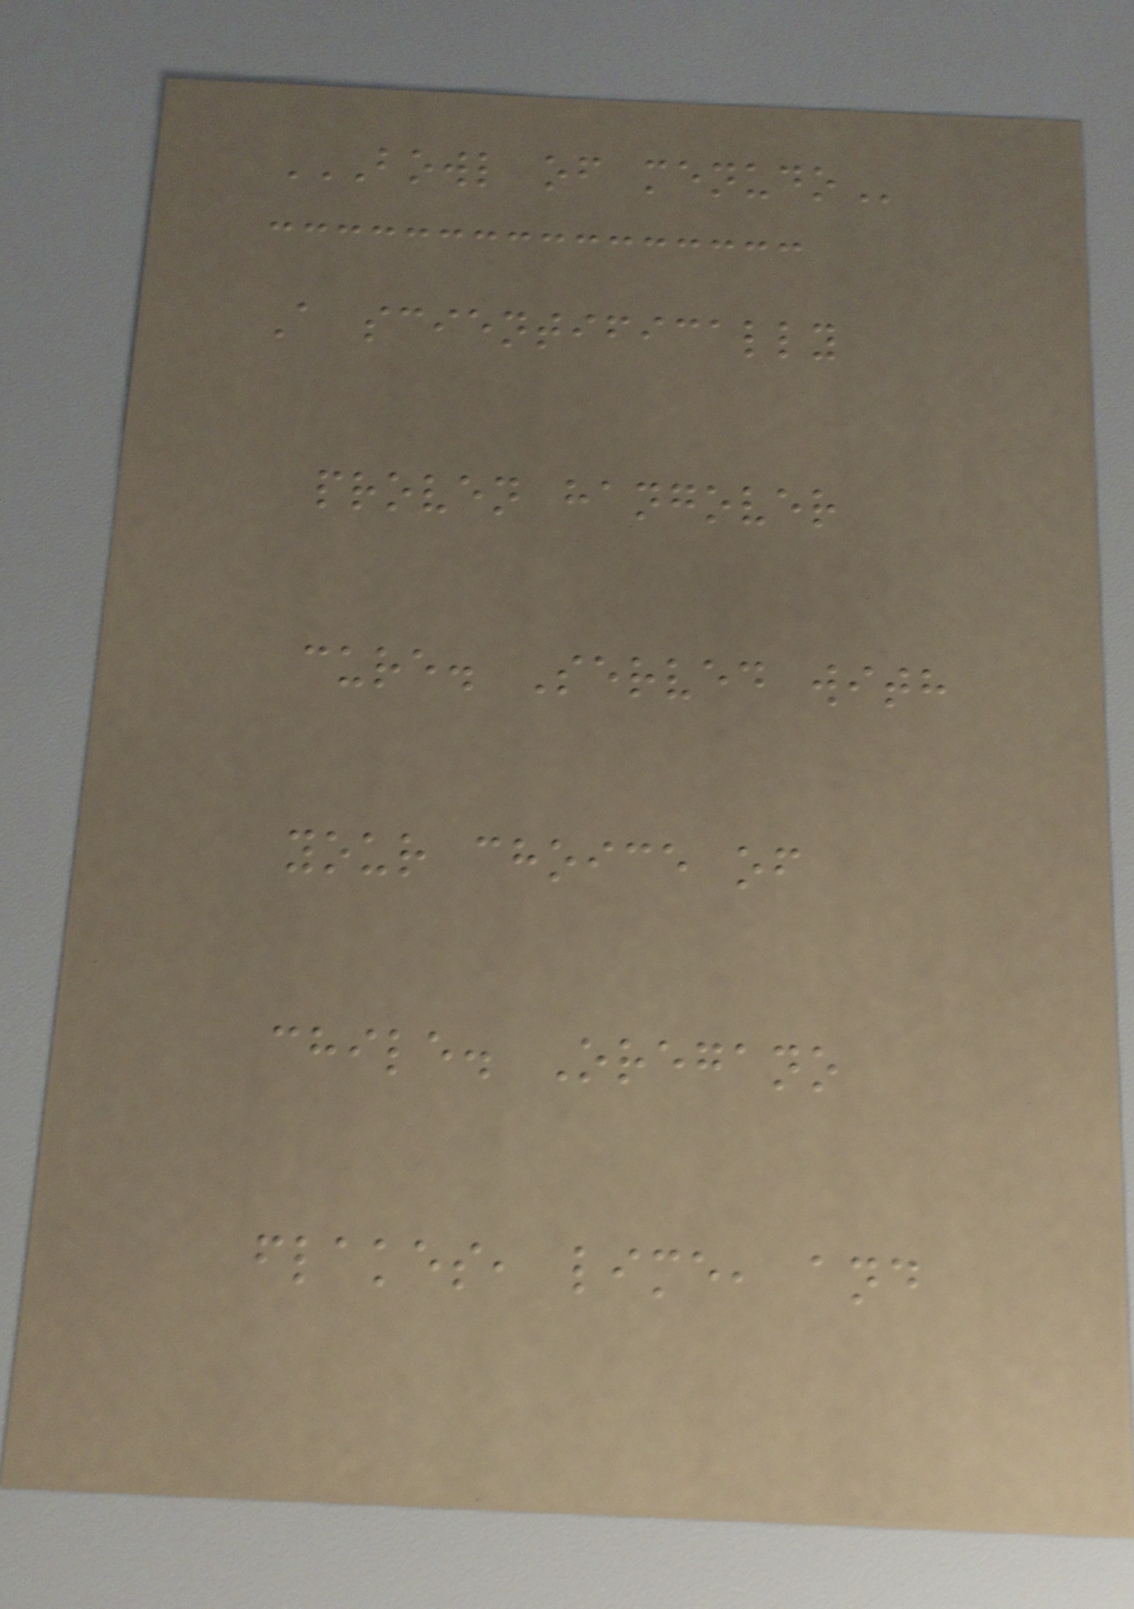BOWL OF MENUDO
A scientifically
proven hangover
cure. Served with
your choice of
chile. Oregano
flakes, lime, and
